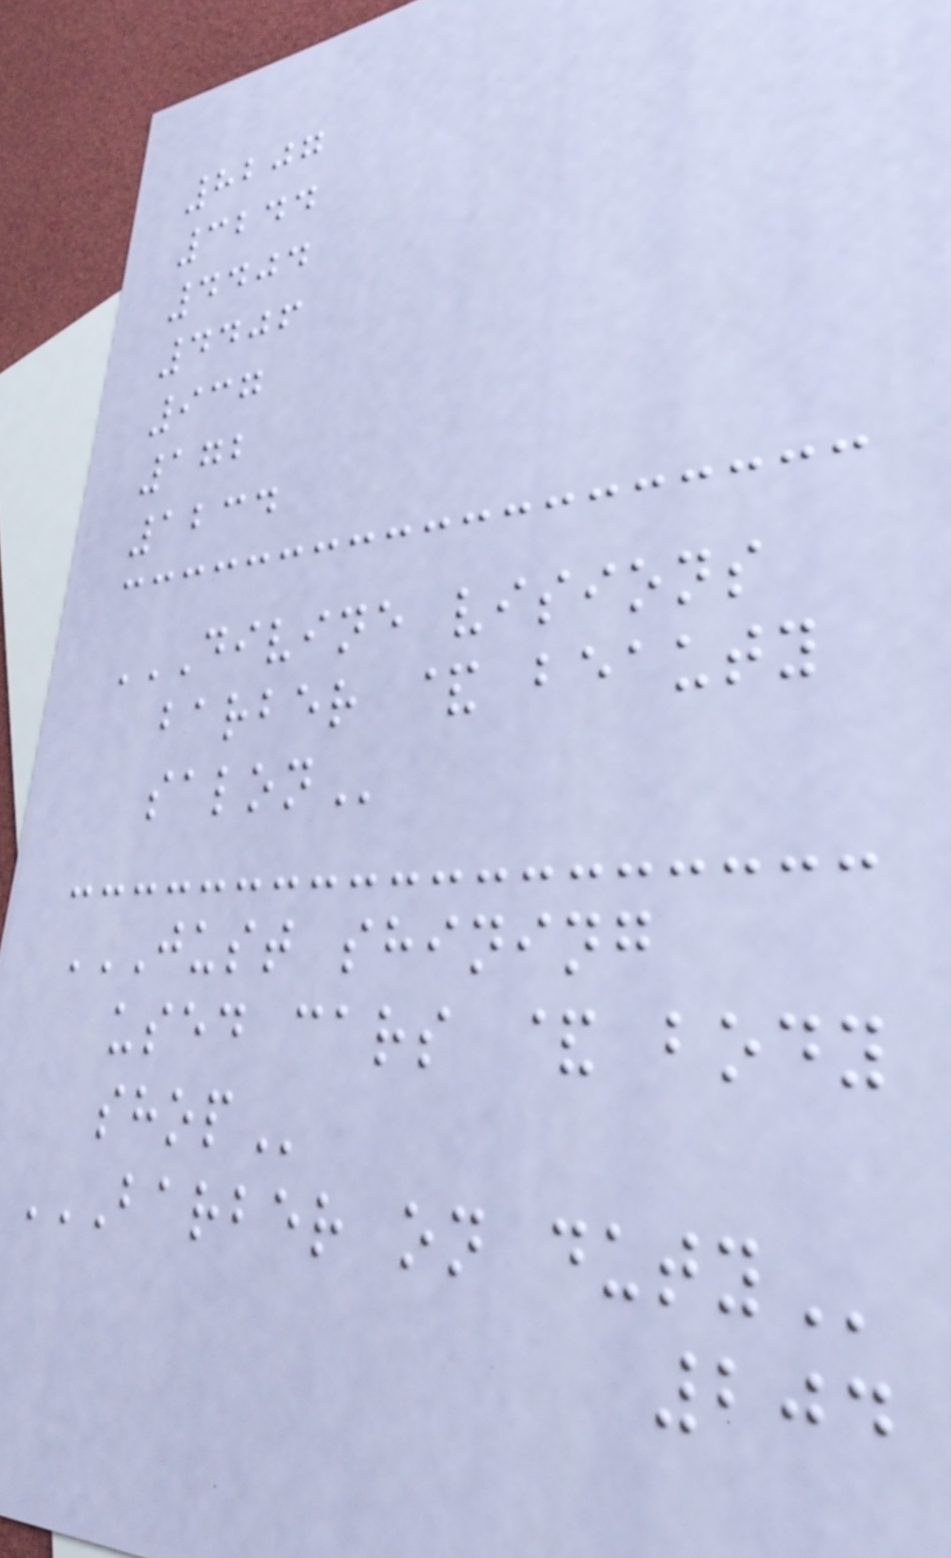8207
3244
4404
4406
937
172
1234
DIVINE VISIONS
BARBER & BEAUTY
SALON
JUST SHINING
USED CARS & BODY
SHOP
BARBER ON DUTY
204
